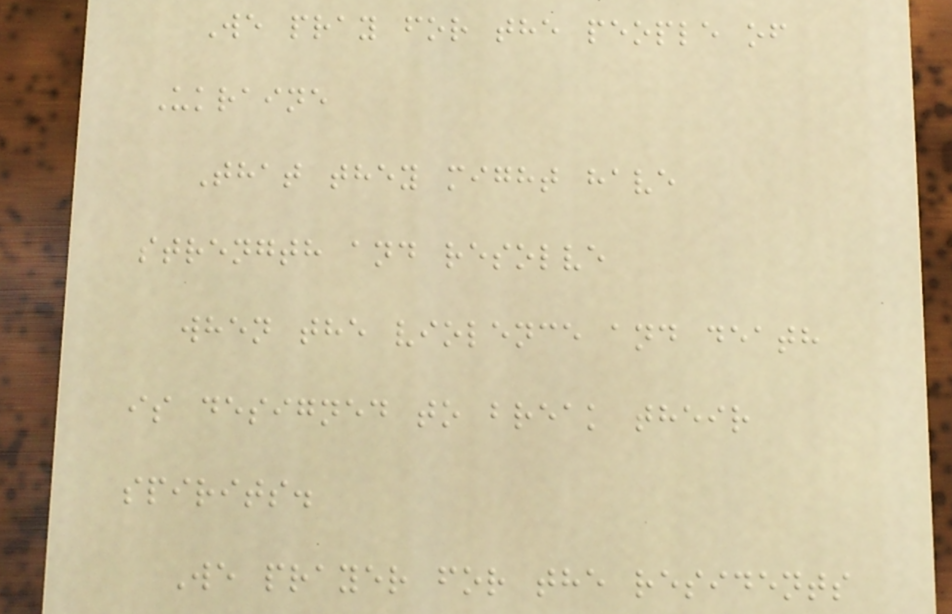We pray for the people of
Ukraine
That they might have
strength and resolve
when the violence and death
is designed to break their
spirits.
We prayer for the residents
